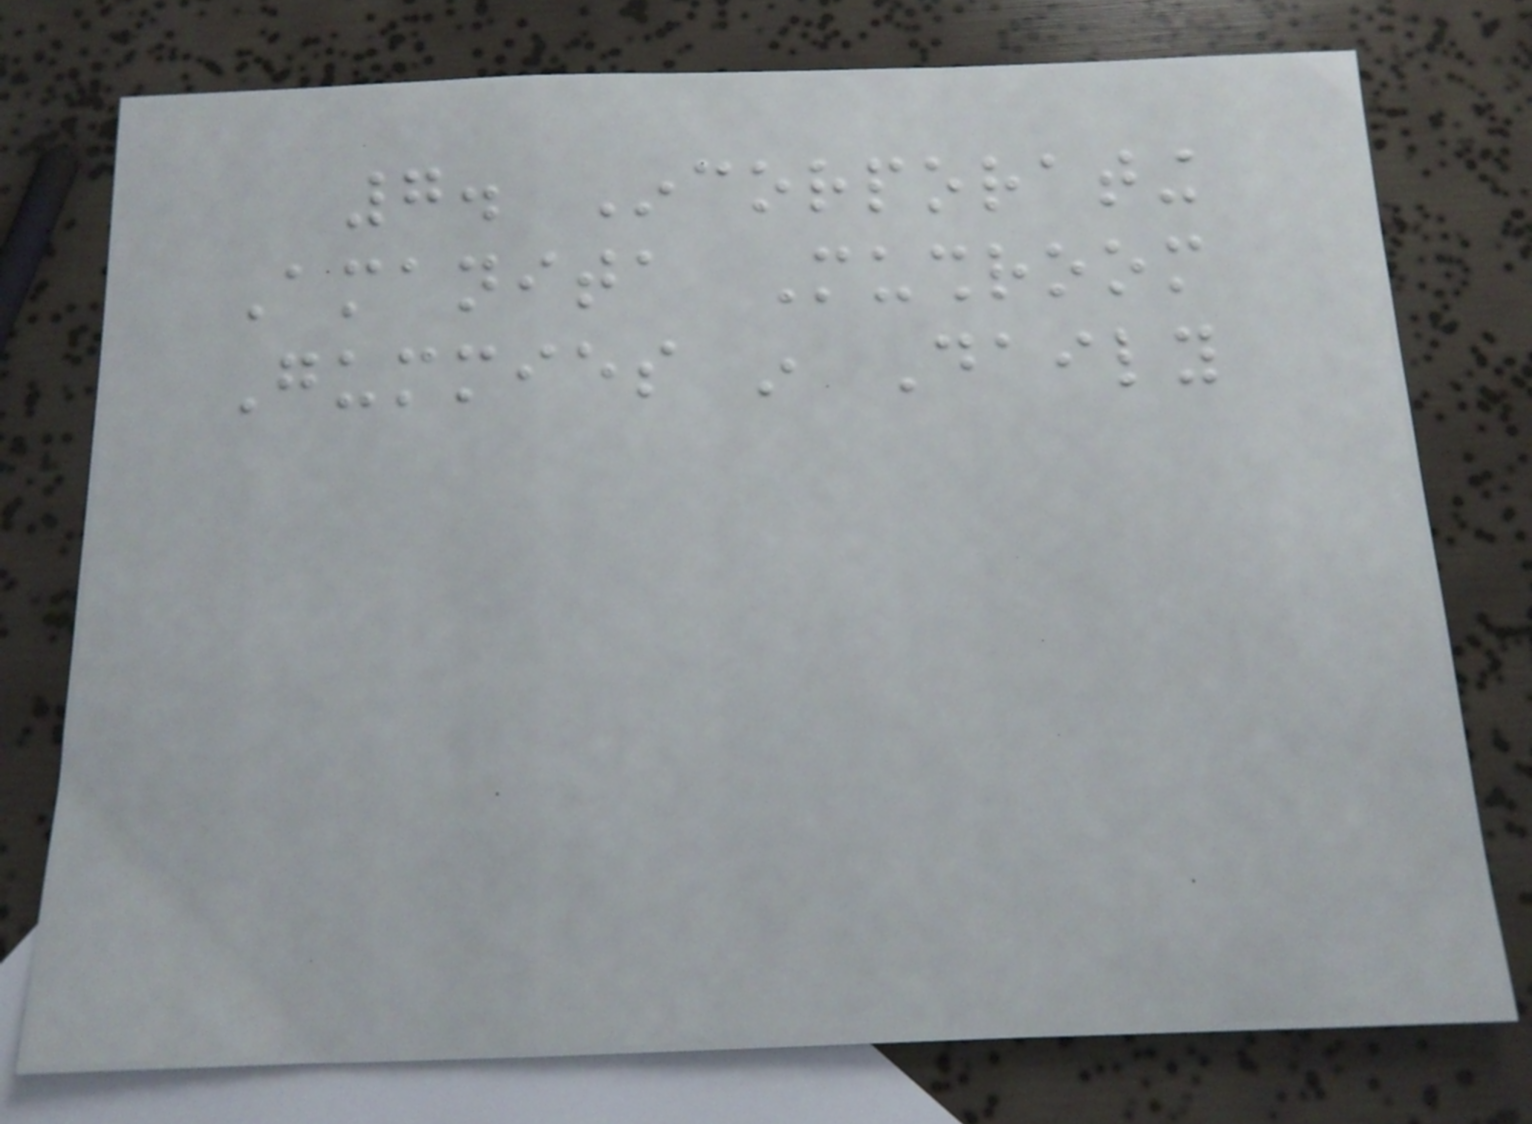7. Incorporating
Amanita Mushroom
Gummies in Daily
